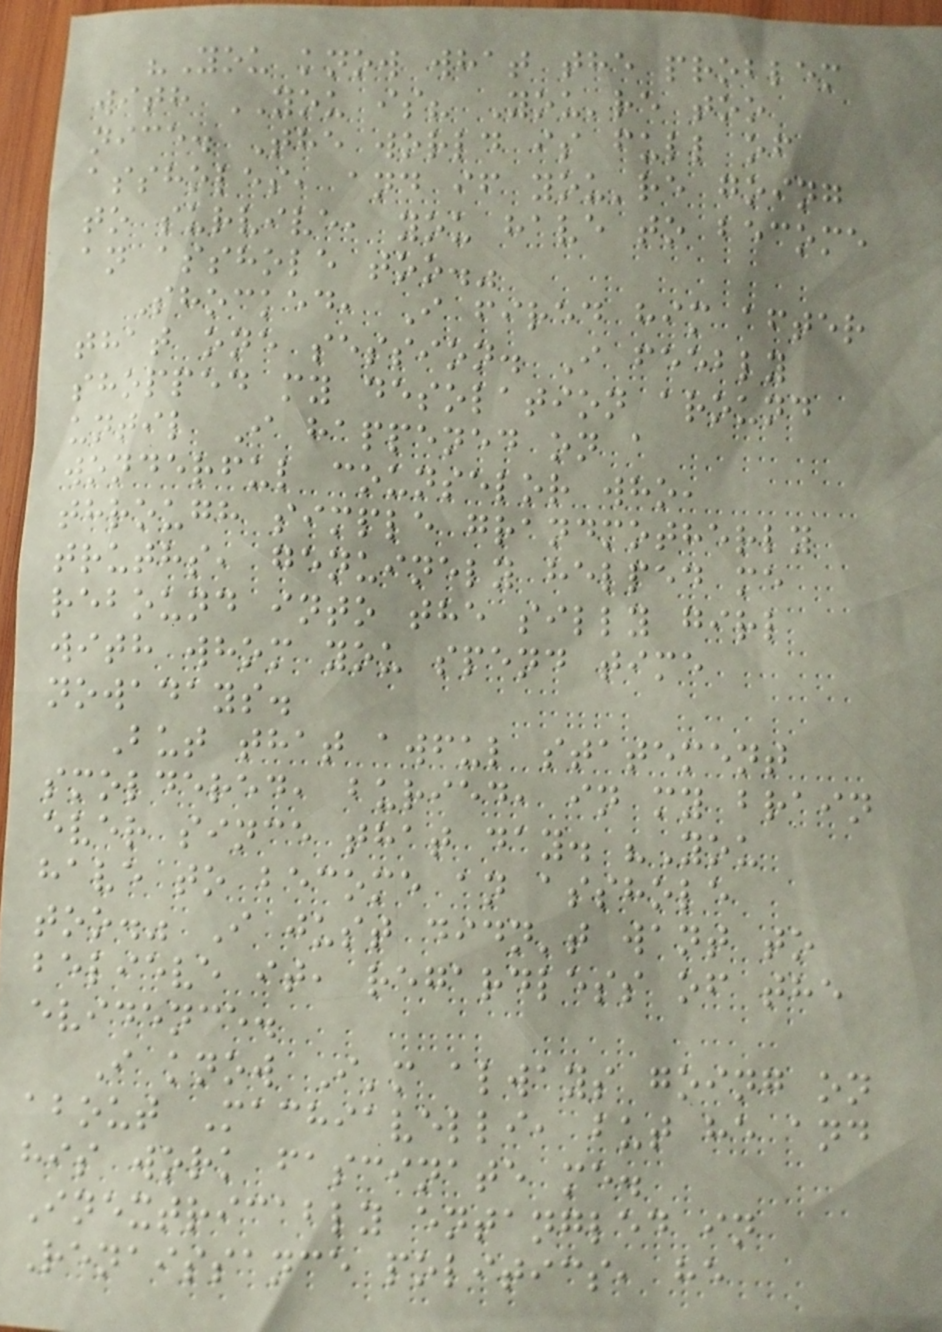"You know what the problem
with YOU is? You're too
nice. The world is full of
assholes, and if you're going
to survive, you have to become
an asshole too."
Shocked, I fired him after
that one session. I feebly
shopped my desolation around
until I happened on a
wonderful counselor who,
through simple grandmotherly
truths, genuinely helped me
rebound into the silly girl
with whom you spend time
nowadays.
But that awful statement
smoldered, buried, in my brain
ever since that day. "You
have to become an asshole
too." I just didn't want to
believe it, regardless of the
evidence.
I know I'm always going on
about Machiavelli, but he and
his work fascinate me.
Inextricably entangled in
Renaissance politics, he
